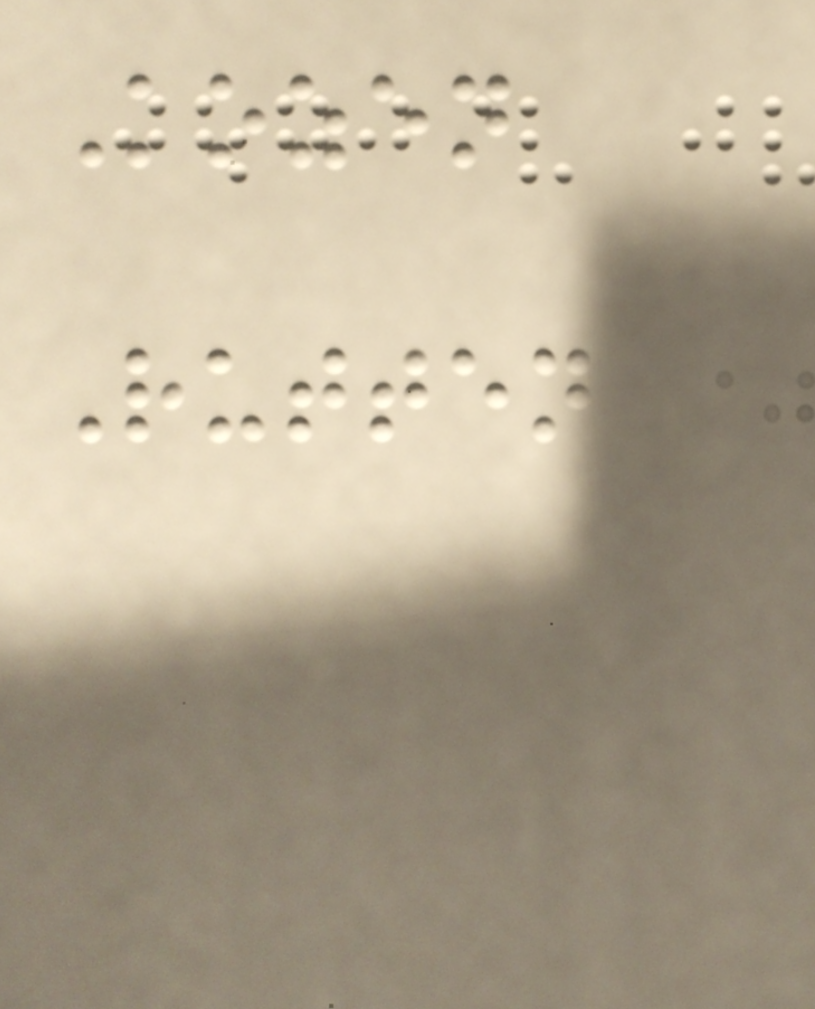Kozen
Rutten
